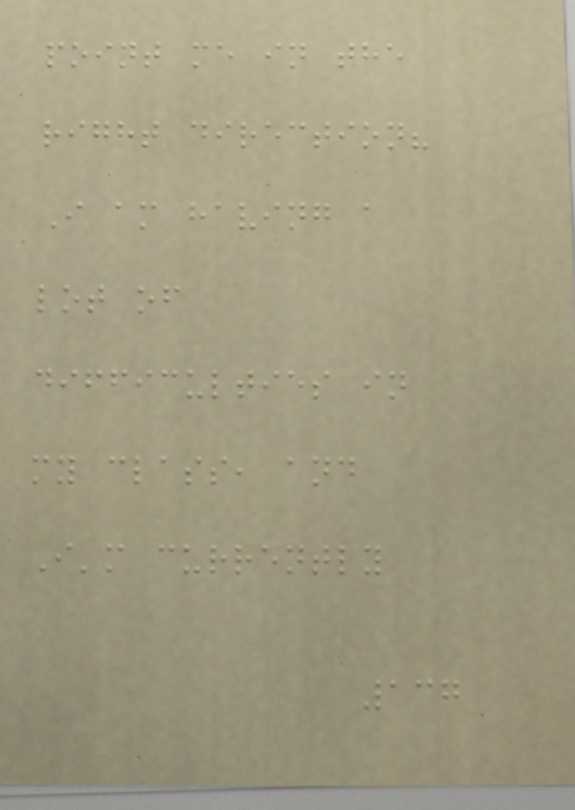point me in the
right direction?
I am having a
lot of
difficulties in
my class, and
I'm currently
137
